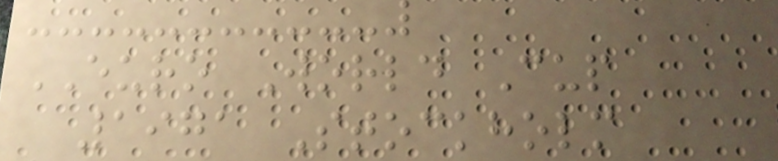EURO World Cup
1971 Stockholm
